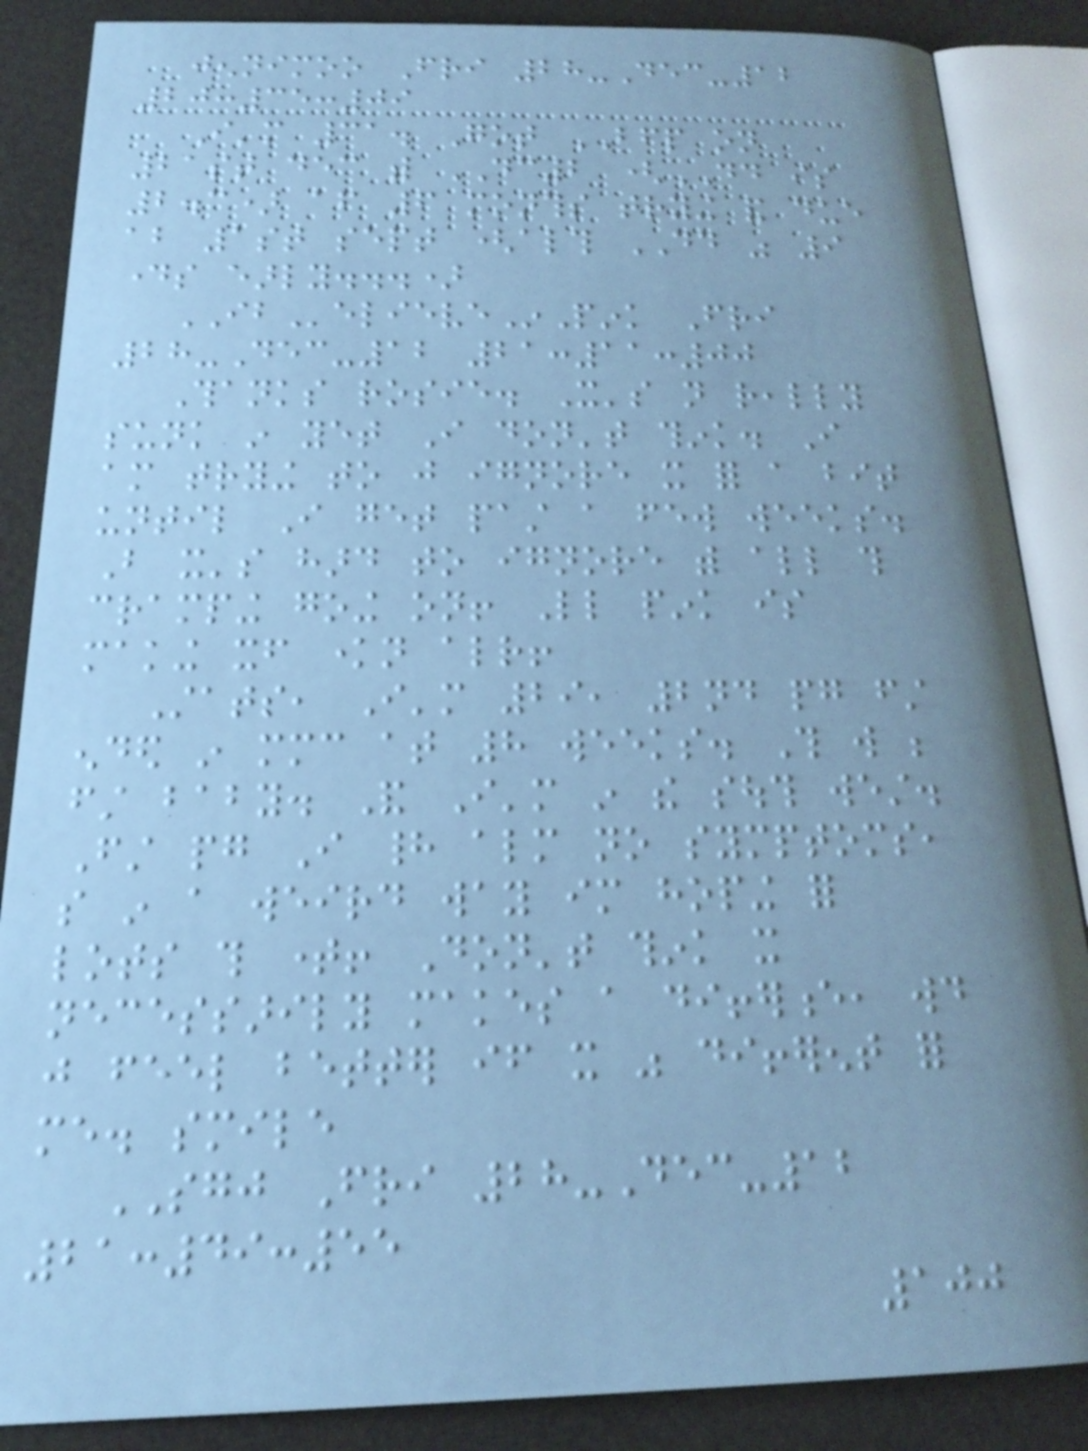jennimoo Fri 28-Dec-12
20:35:09
I'm 31. Got BFP on
21st dec with DC2 (DD is
2.3) after 6 months trying and due
about 1st sept (although DD was 9
days early...)
IBelieveInPink Fri
28-Dec-12 21:11:00
Thanks rosie. It's not really
sunk in yet I don't think. I
am trying to just ignore it for a bit
until I get past a few weeks.
But it's hard to ignore with all this
cramping going on! Little pink is
making itself known already!
Stats, I'm 29, 2nd pg first
ended in mmc at 8 weeks. This will be
first baby. And I'm in the south west.
First pg I had almost no symptoms,
so in a weird way im hoping for
lots this time! Don't think it
necessarily makes a difference, would
just feel better if it was different for
me. smile
SGJ Fri 28-Dec-12
21:49:55
100
